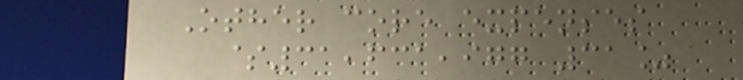Other core expenses
$31,631,977 31%
